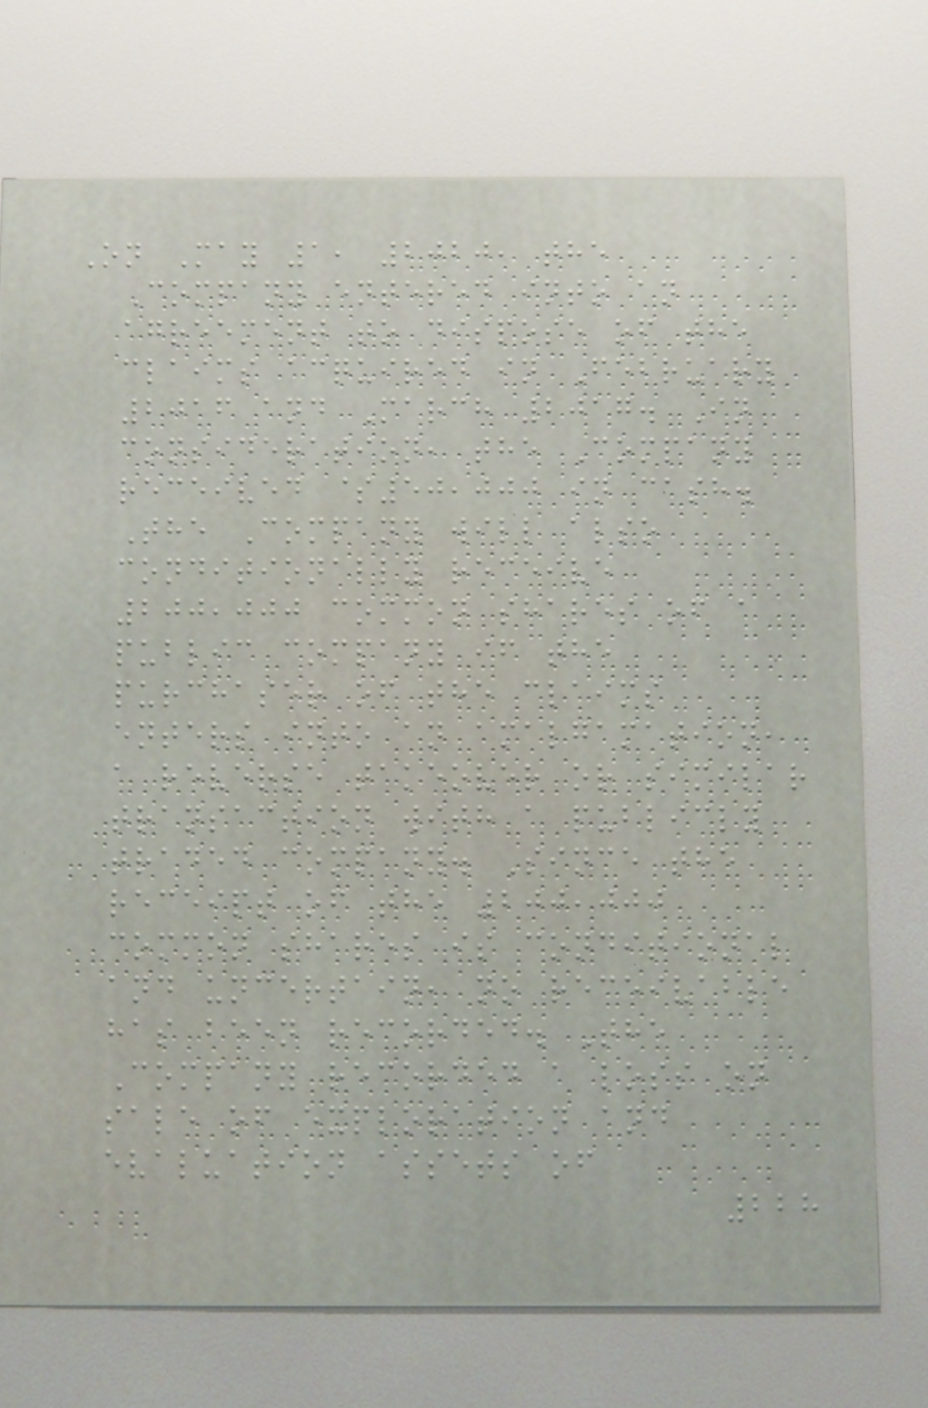On May 1, 2020, the
Company entered into an
agreement to dispose of the
claims acquired in February
2016 and March 2017. In
consideration, the Company
received $50,000 in cash.
The Company will also
conditionally receive
200,000 common shares of a
public company if the
purchaser of the claims
enters into an amalgamation,
a reverse takeover or similar
transaction with a publicly
traded company. Since the
receipt of the 200,000
common shares is conditional
and uncertain, no receivable
has been recorded. The
Company recorded a loss on
sale of exploration and
evaluation assets of
228
